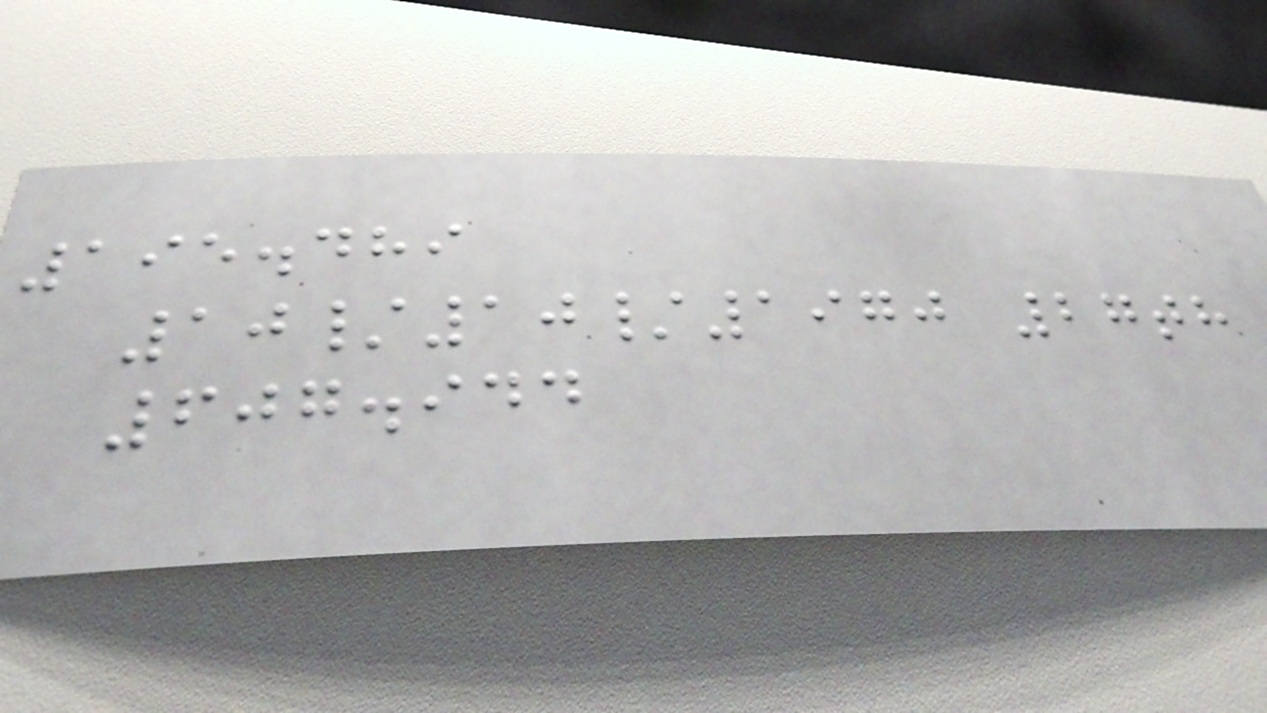195.489
10/10/1970 27th
607.944
